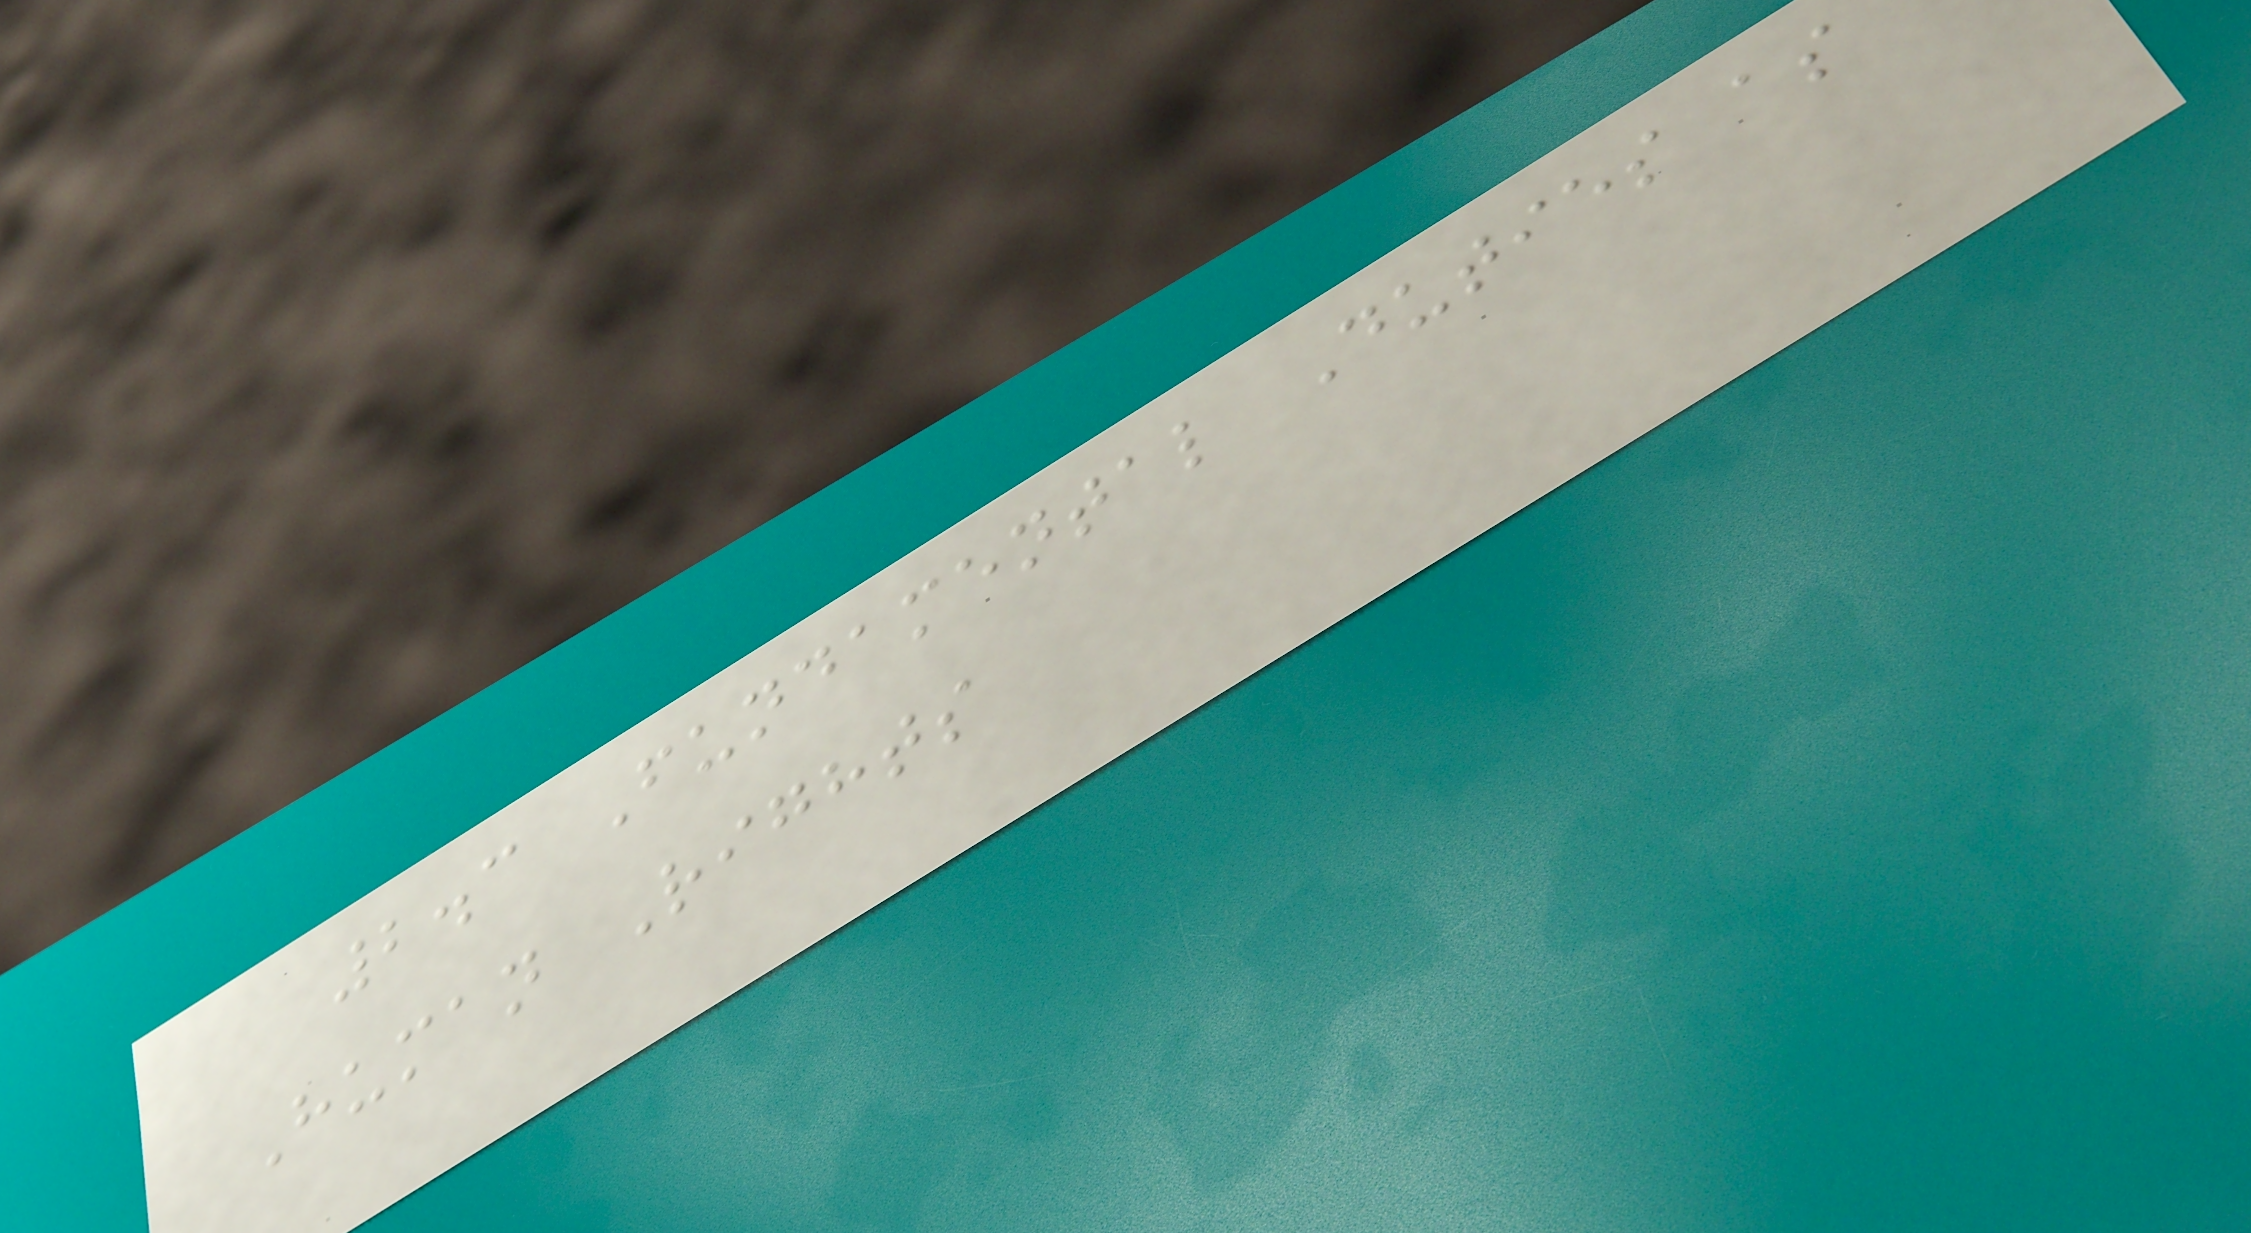2.3 Fundamental Duties as
Human Rights
